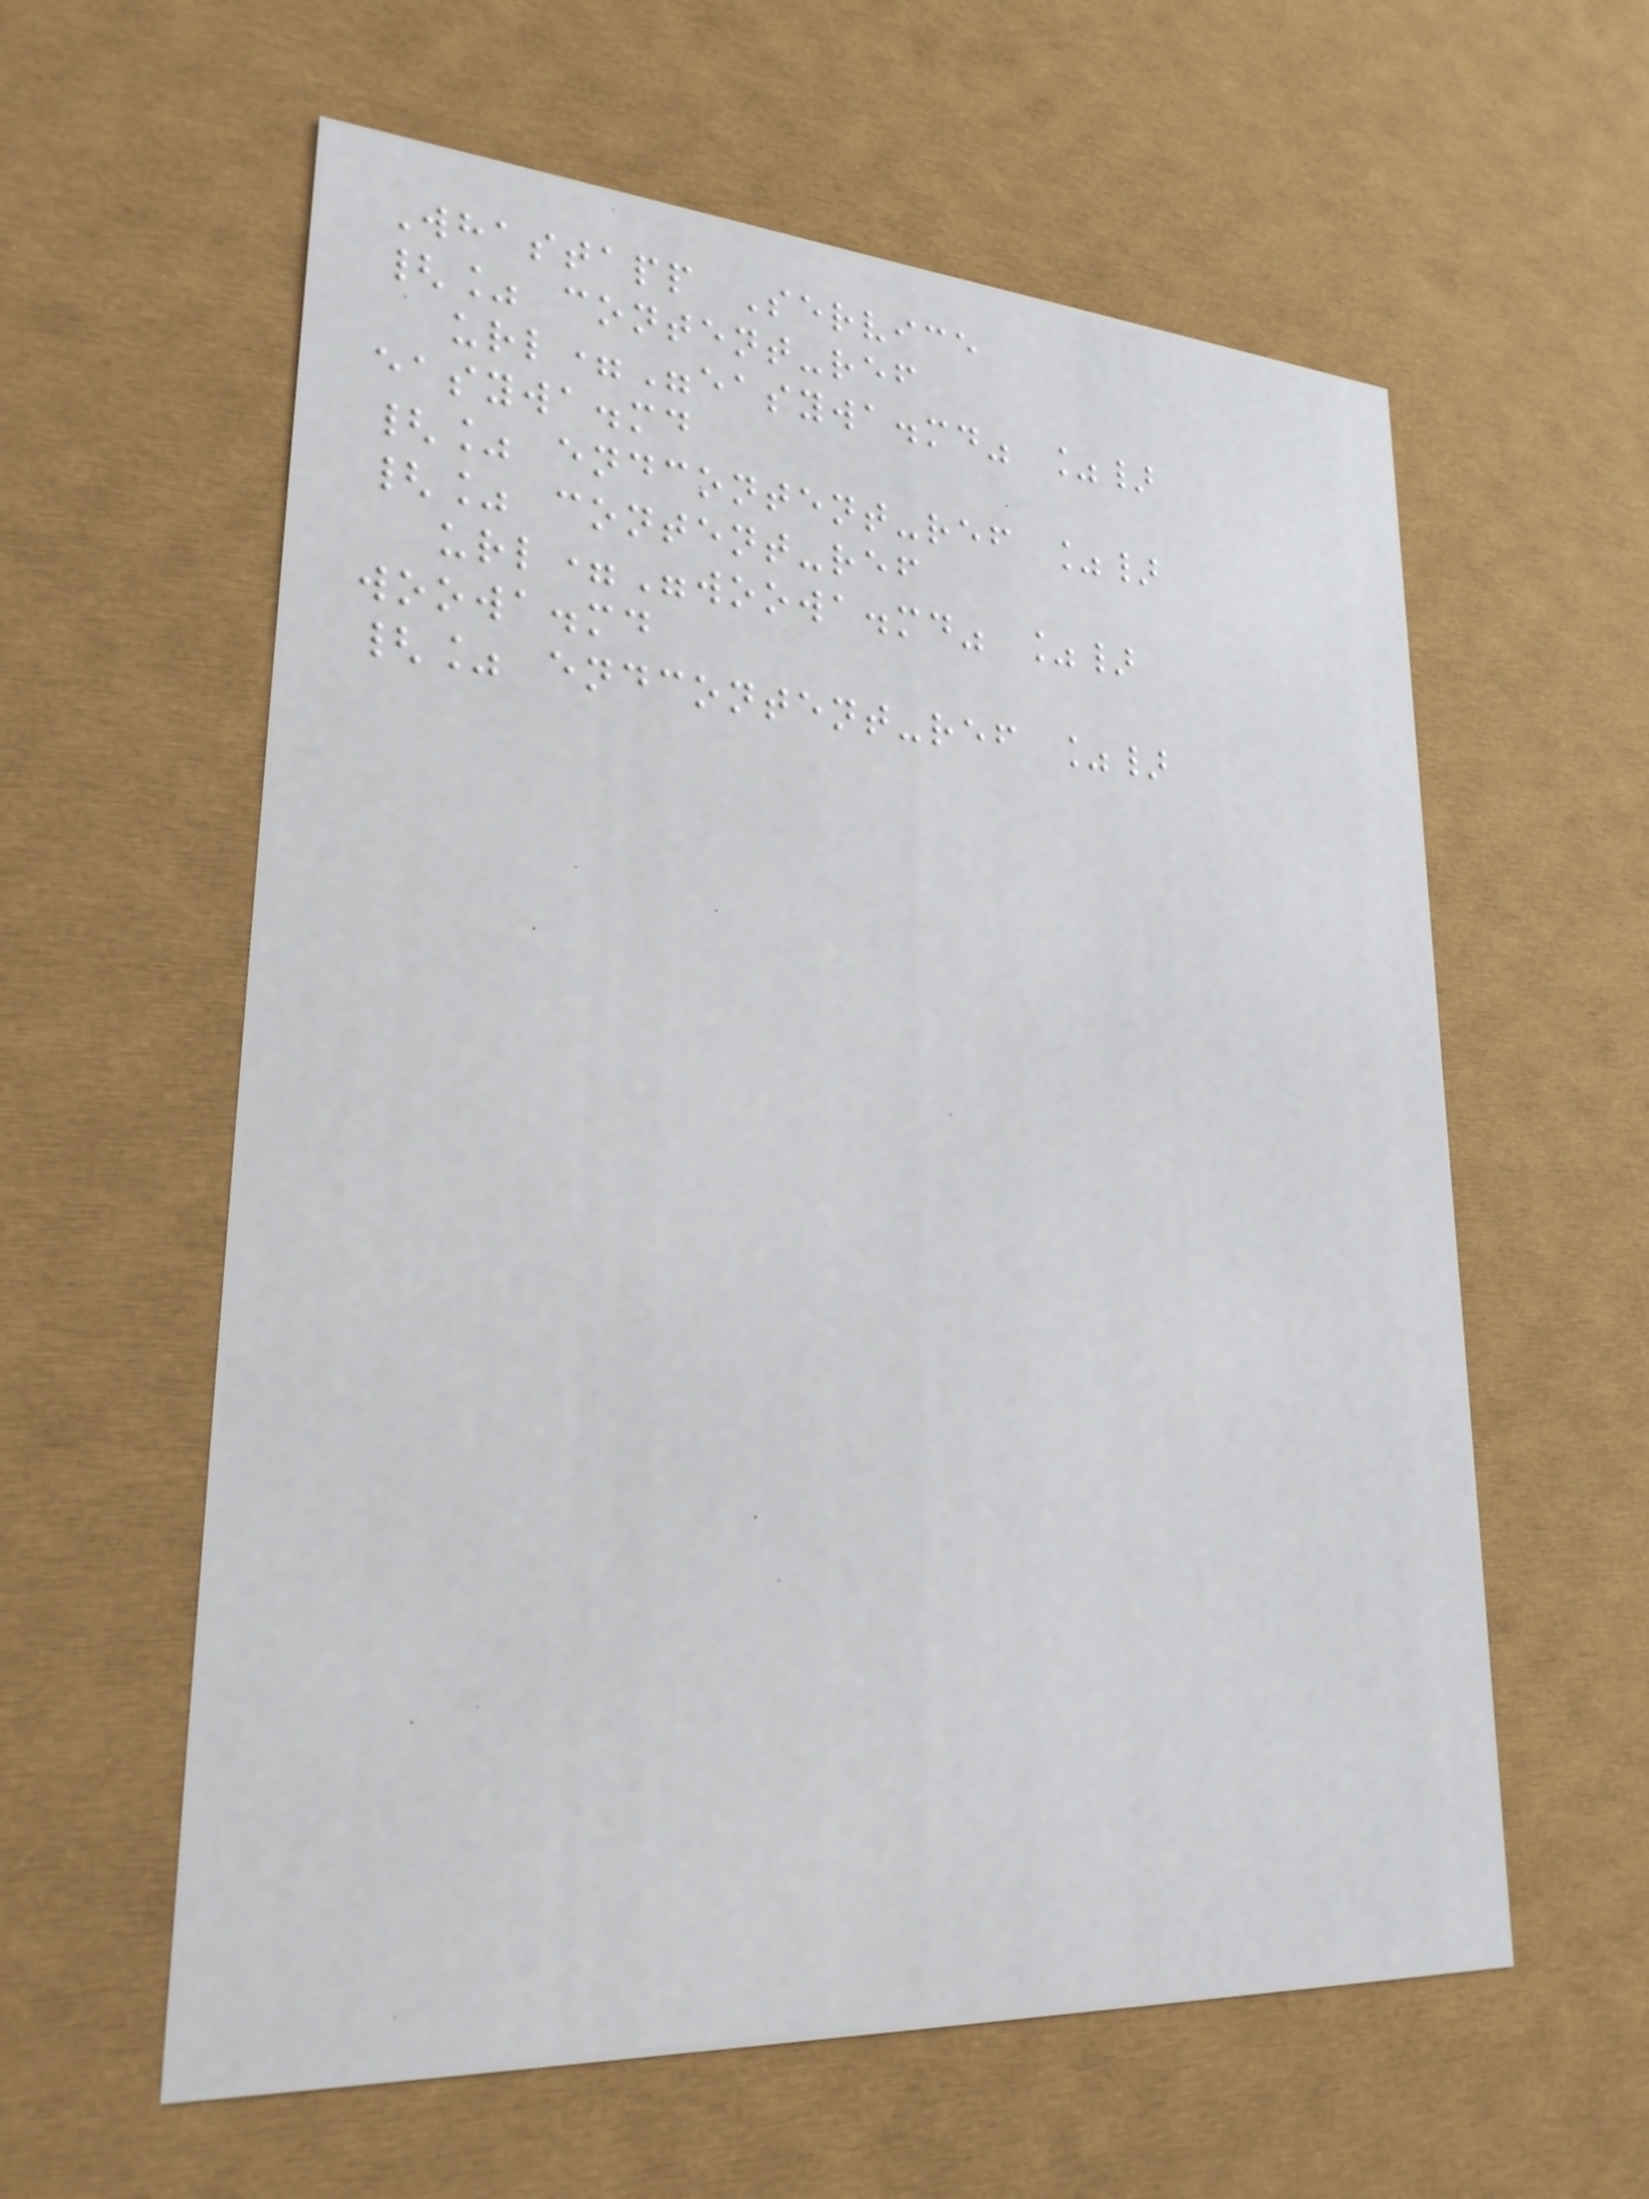Whastapp Service
{% content-ref
url="easywa.md" %}
easywa.md
{% endcontent-ref %}
{% content-ref
url="woowa.md" %}
woowa.md
{% endcontent-ref %}
